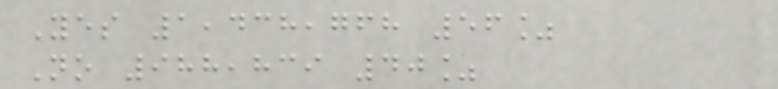Yes 1,438,768 56%
No 988,839 40%
